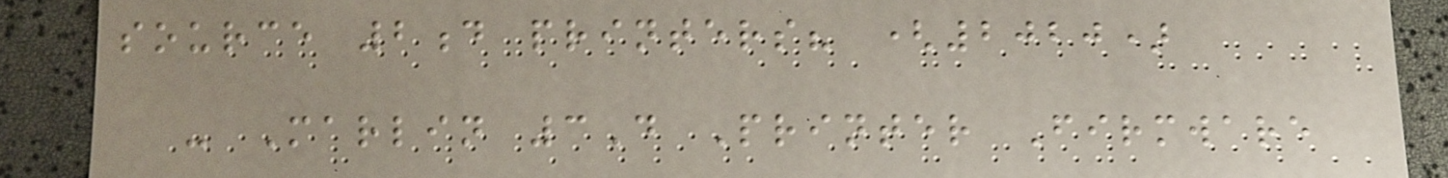source 2d printers? (2020)
- Marlin 3D Printer Firmware
